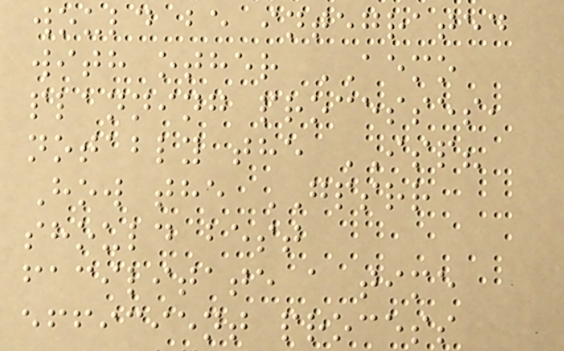would be integrated
with other AEMO
planning processes,
notably the ISP?
How the GPSRR
should best
facilitate a time
efficient process
